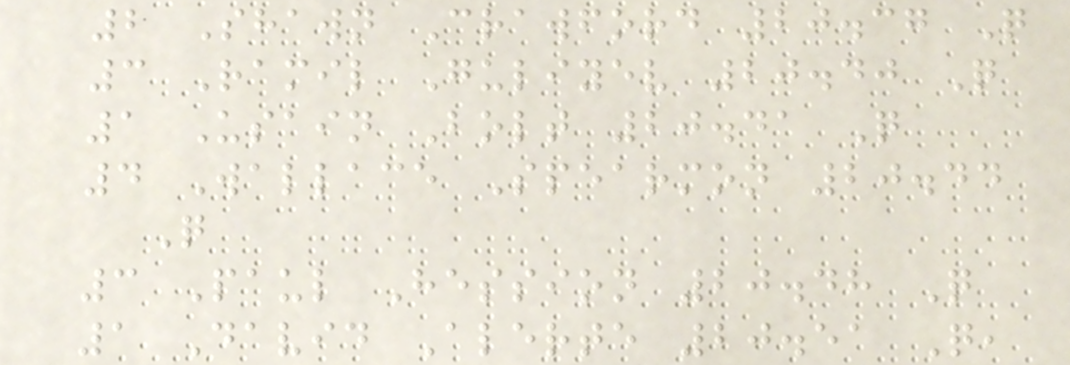2 Shawn Crawford 20.37 Q
3 Ramil Guliyev 20.40 Q
1 Usain Bolt 20.41 Q
4 Wallace Spearmon 20.44
Q
3 Paul Hession 20.48 Q
1 David Alerte 20.51 Q,
